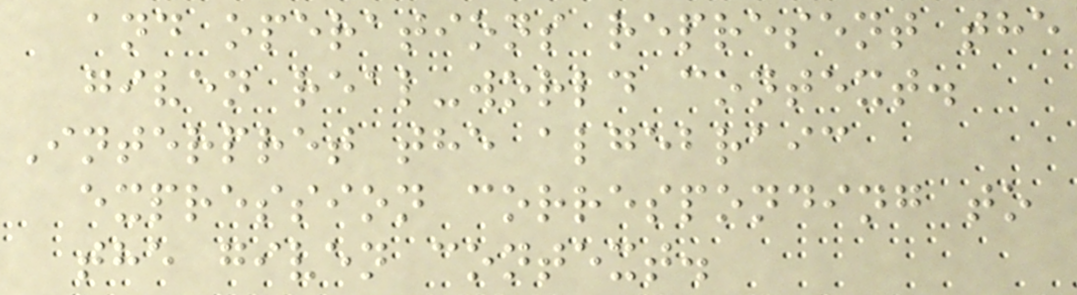and operations represent the
given real-world context.
Interpret the algebraic
expression corresponding to
the given context.
